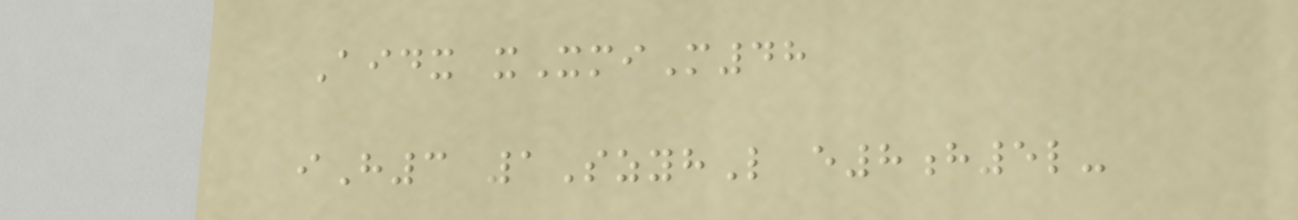Aidx xXmiM48
iH3 1SzyhL e8h5l-
